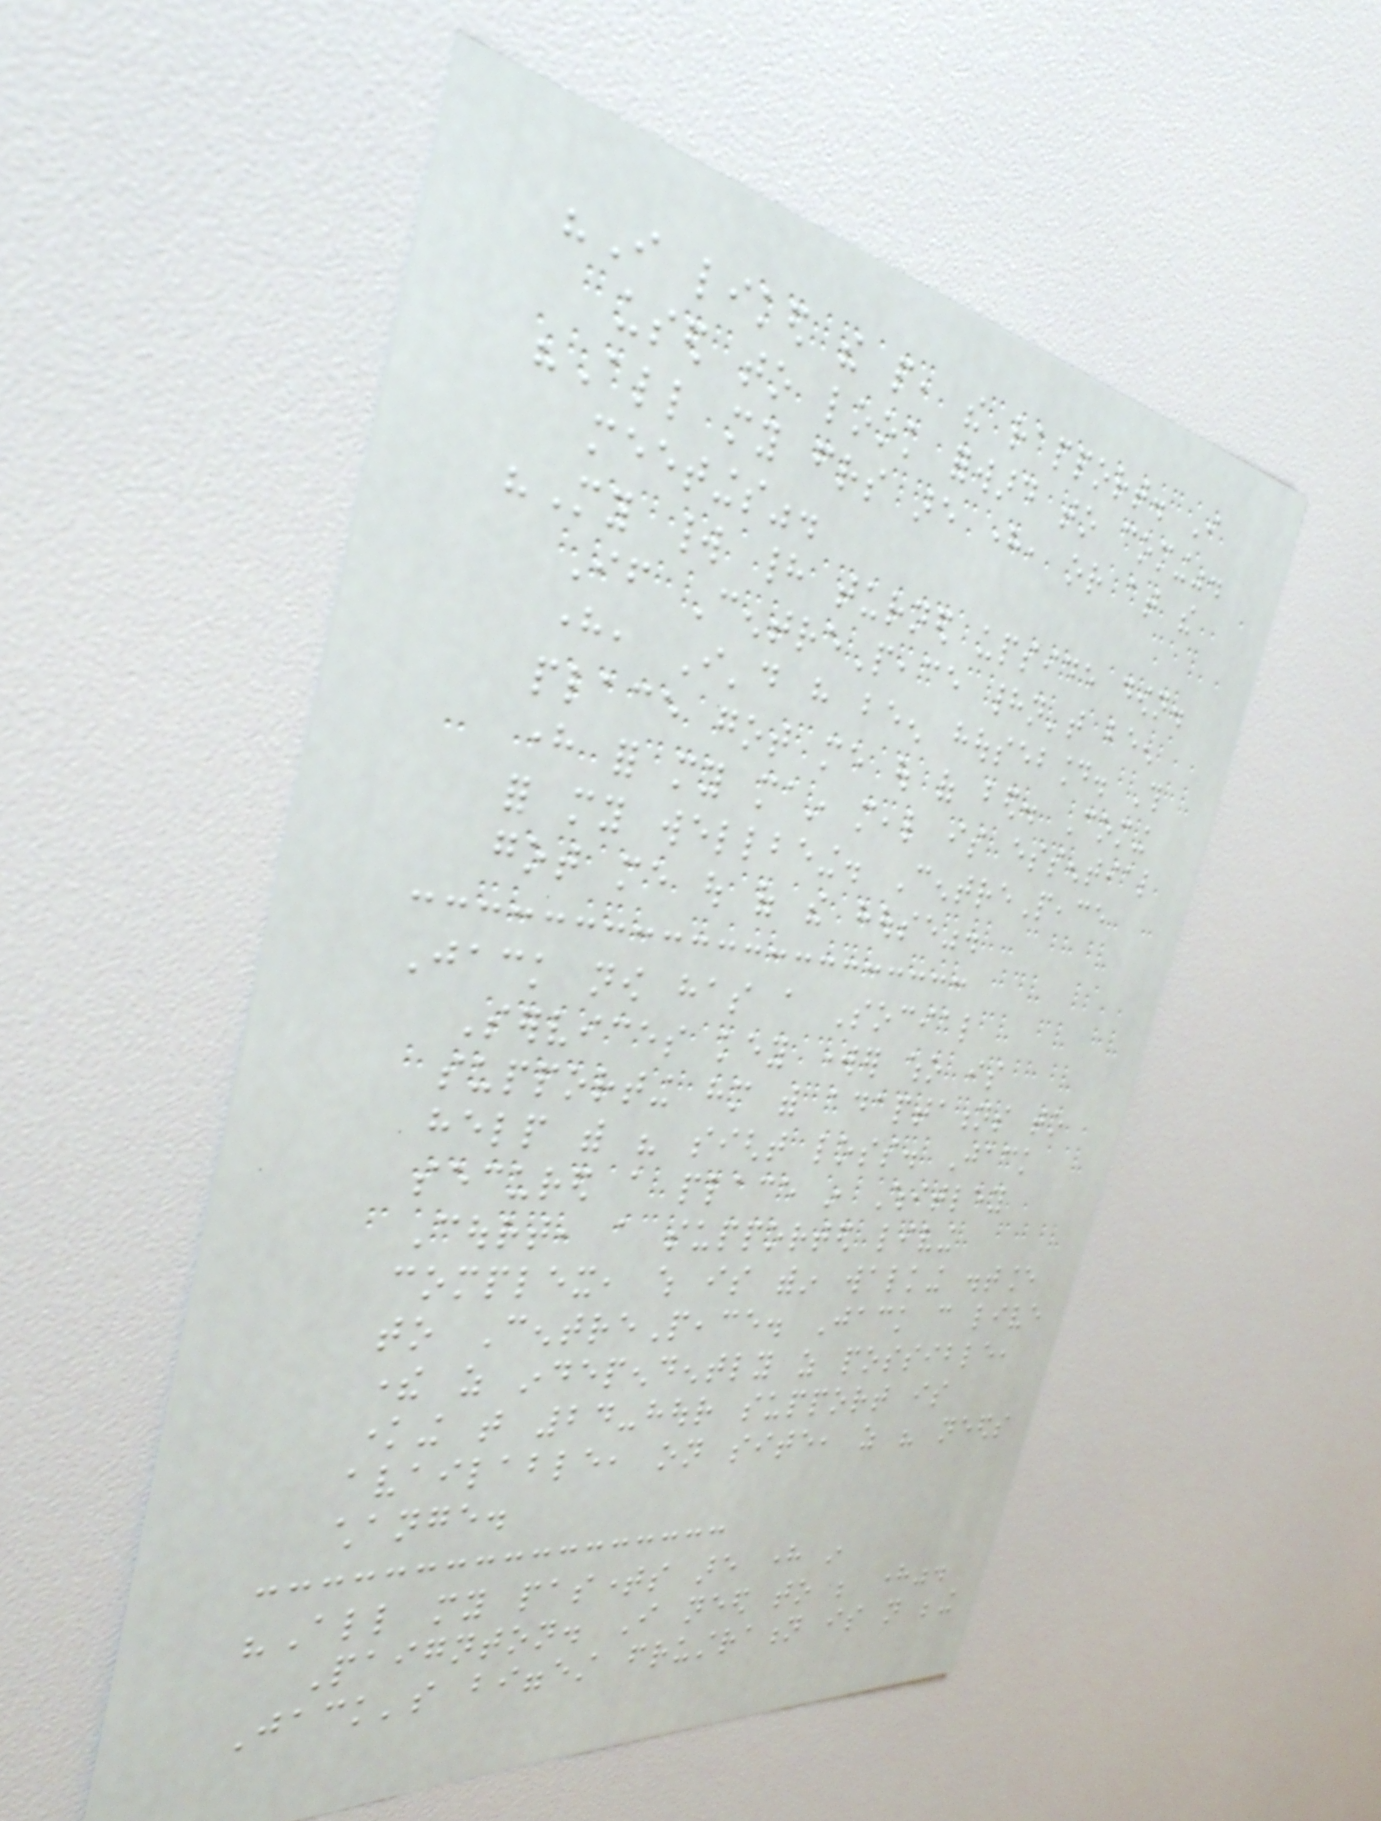"I liked the people, the rapport. I
used to look forward to coming".
"All my friends are here, or at the
meetings".
"My world had turned upside down.
If CentrePeace hadn't been
here, I'd have been housebound. This
place got me out of bed. Coming
here for my main meal is essential
for my wellbeing. CentrePeace
got me out of the house".
Jack now has a Social
Services key worker who is
supporting him with adaptations to
help with his sight loss. Jack
secured a place in Whitley
Court, a supported living
complex, which is within walking distance
to CentrePeace. Jack can live
there as independently as possible,
knowing that 24-hour support is
available, on site, as his needs
change.
"All my pastimes are here in
Paignton. I need to be here".
Jack's biggest frustration is not being
